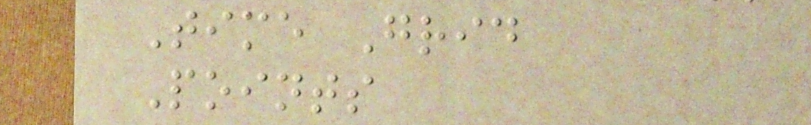Time Grid
Points
